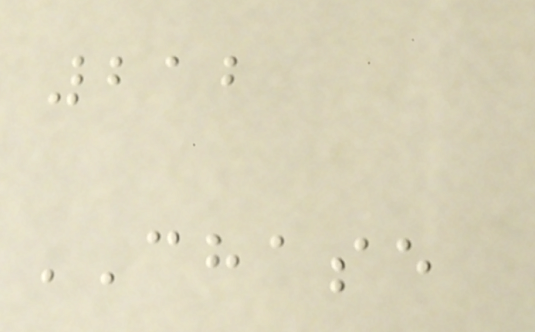212
CHASE
